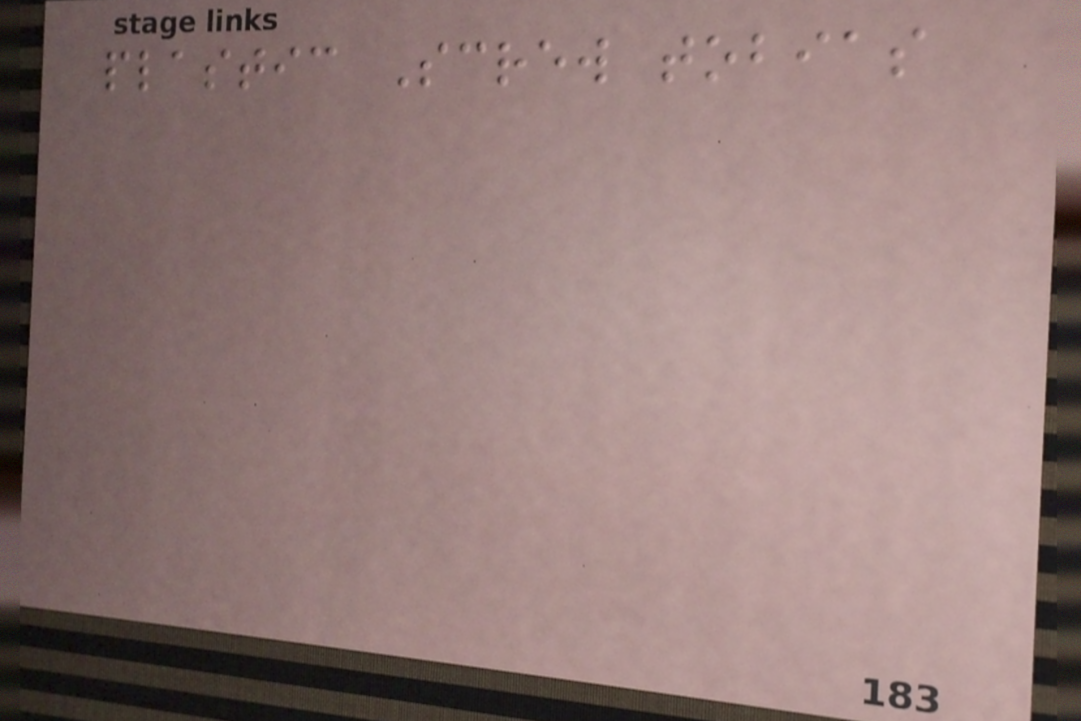plastic Screw tobias
